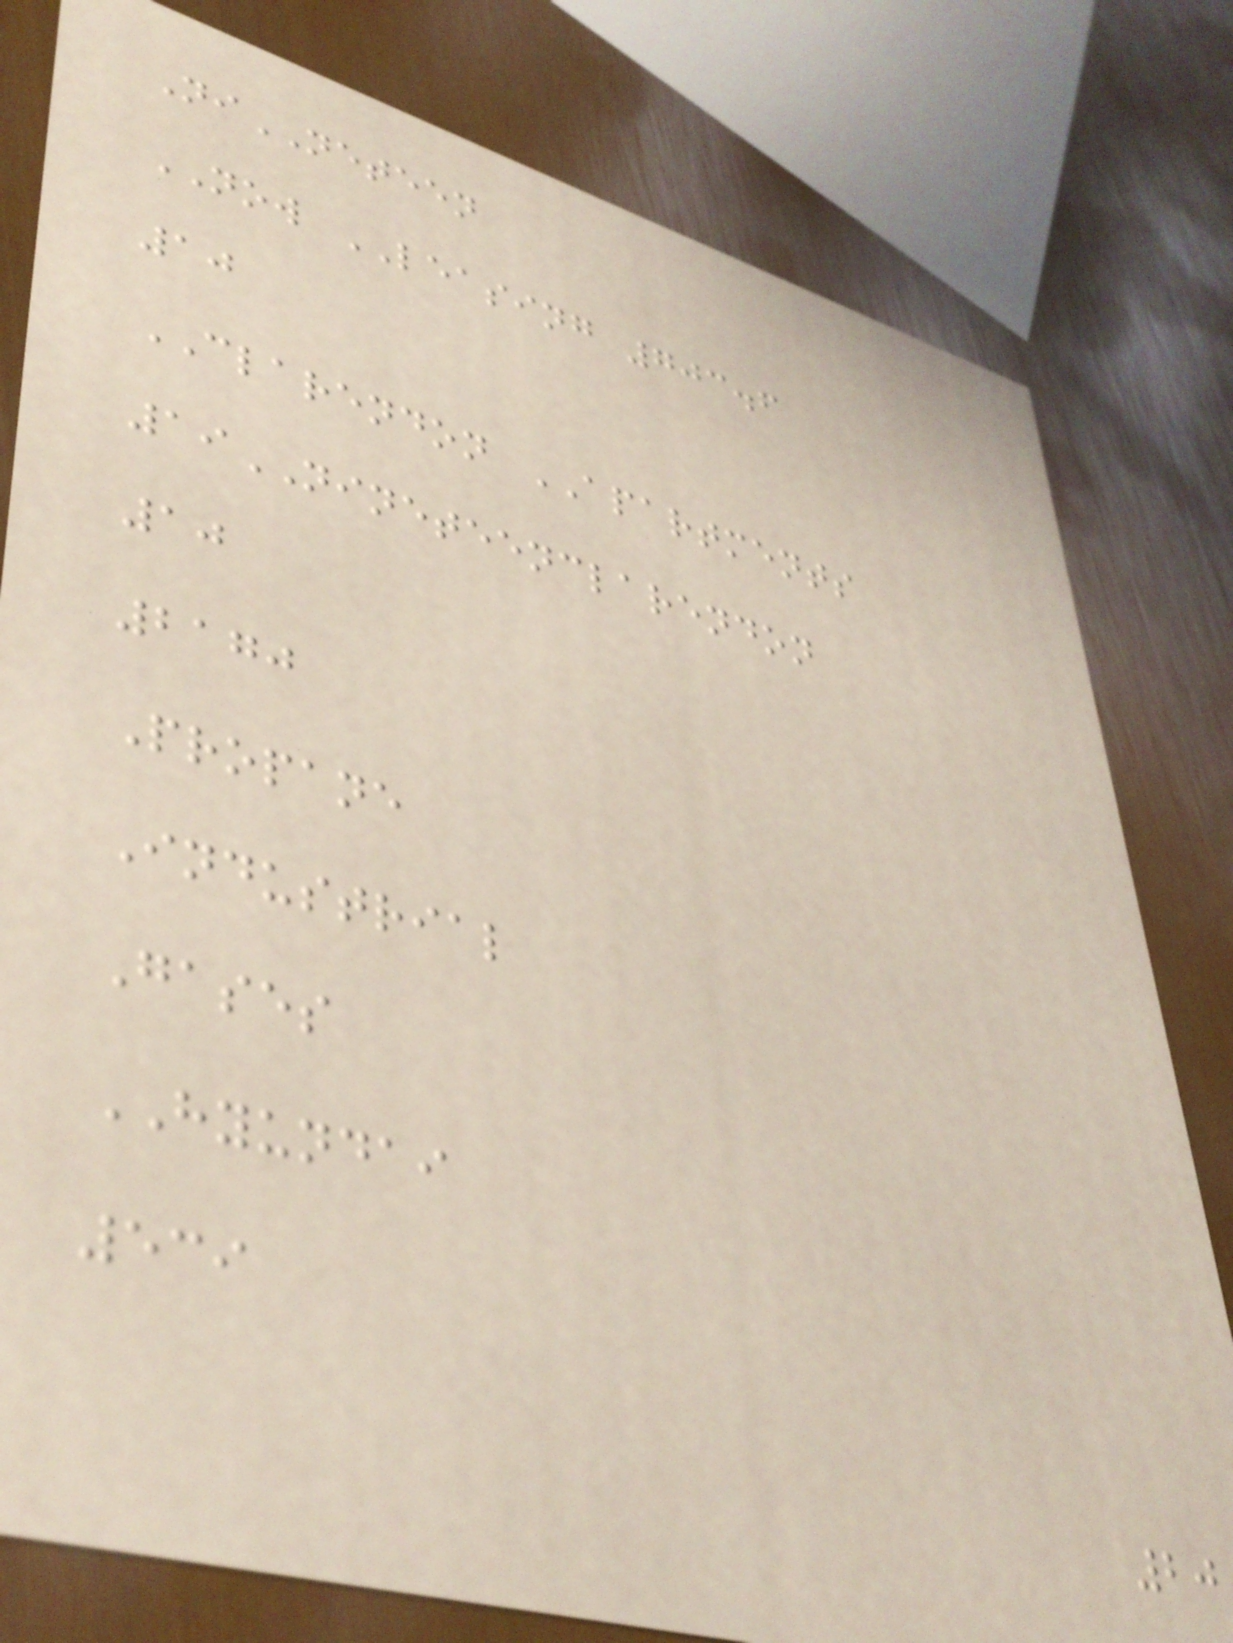NiNETEEN
NOW LEASING 703.6
10
CLARENDON APARTMENTS
19NINETEENCLARENDON
10
2170
Propane
Industrial
Gases
HYUNDAI
539
20
